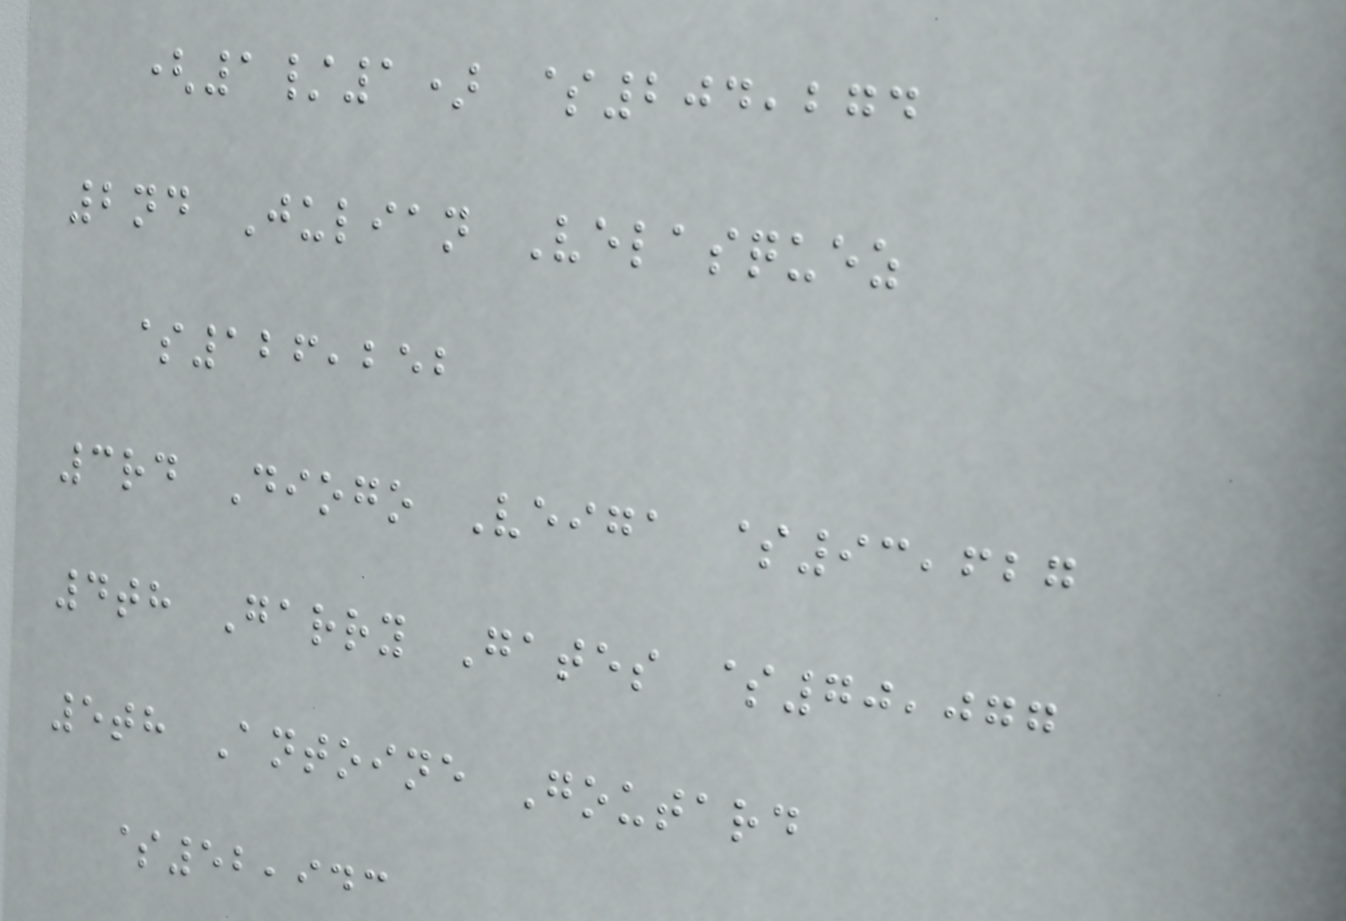(1/1) $204,274
2nd Julian Velasquez
$126,252
3rd Diogo Veiga $93,627
4th Garry Gates $70,077
5th Antoine Goutard
$52,943
